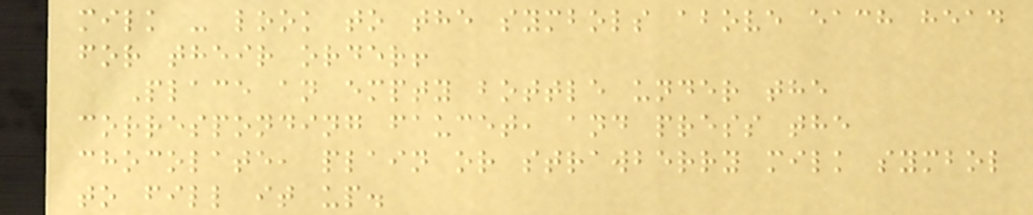milk - look to the symbols above each head
for their order!
Place an empty bottle under the
corresponding faucet, and press the
chocolate, plain or strawberry milk symbol
to fill it up.
